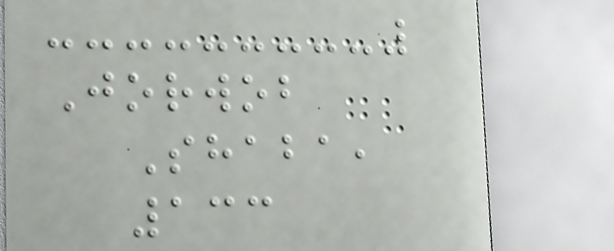Jorwob
Shaba,
133
